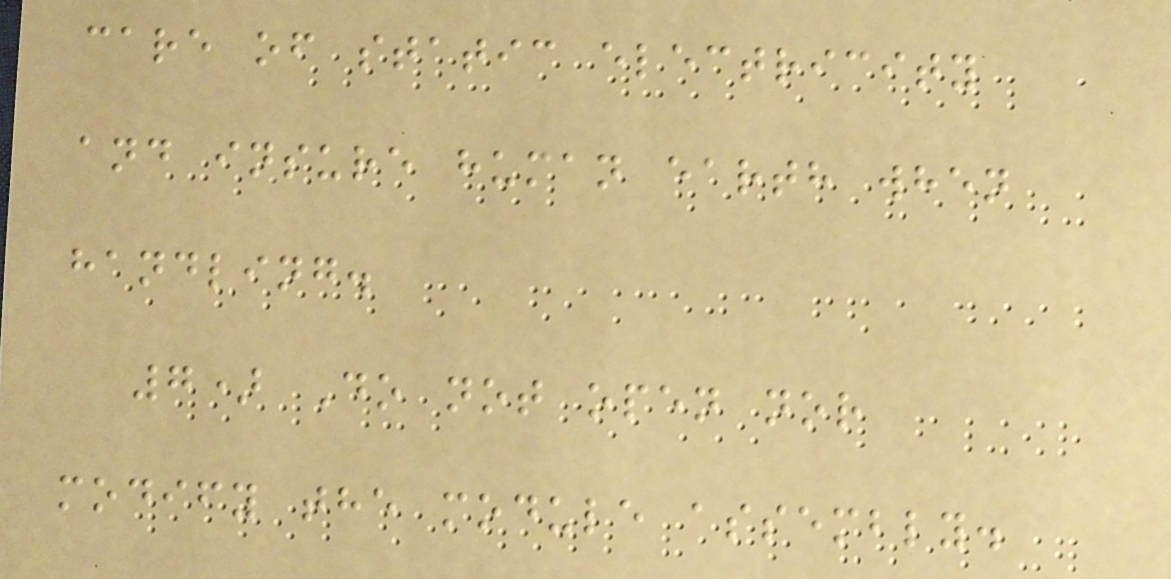care of static electricity
and insure human earth when
handling.
7) Do not open nor
modify the module assembly.
